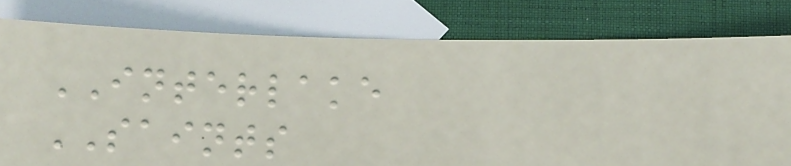INTERLAKE
SAINTS
